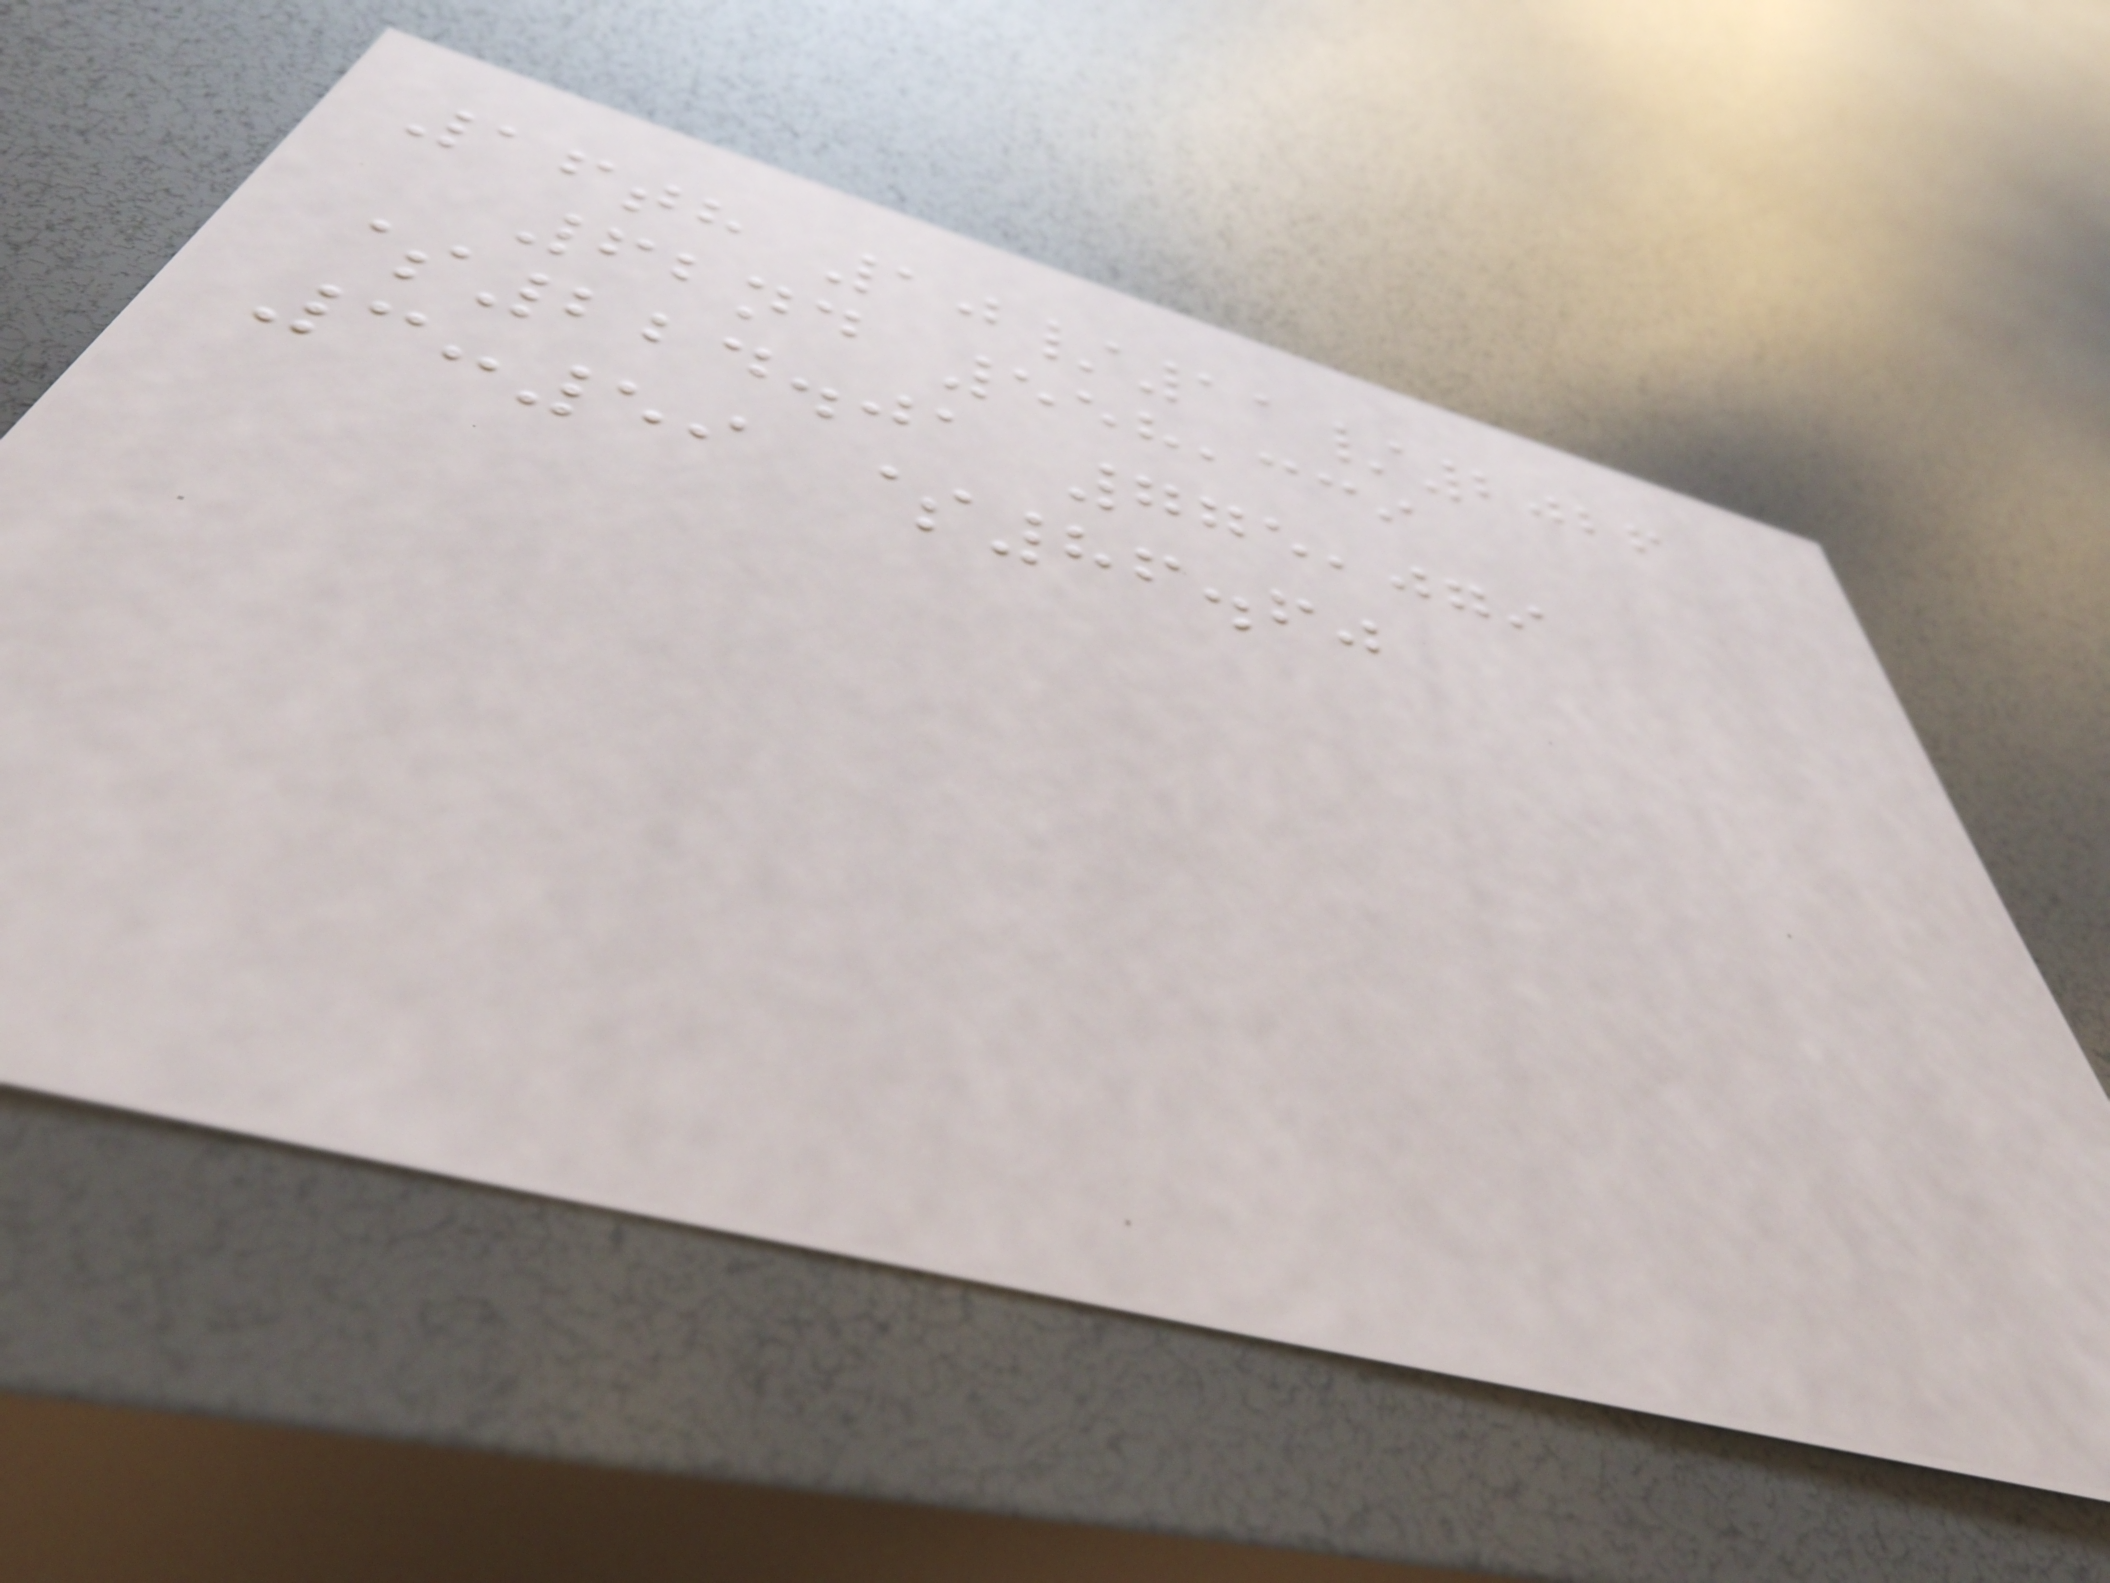16th 10/11/2026
62nd 558,339
$224.01 775,079
3:59 $86.60
